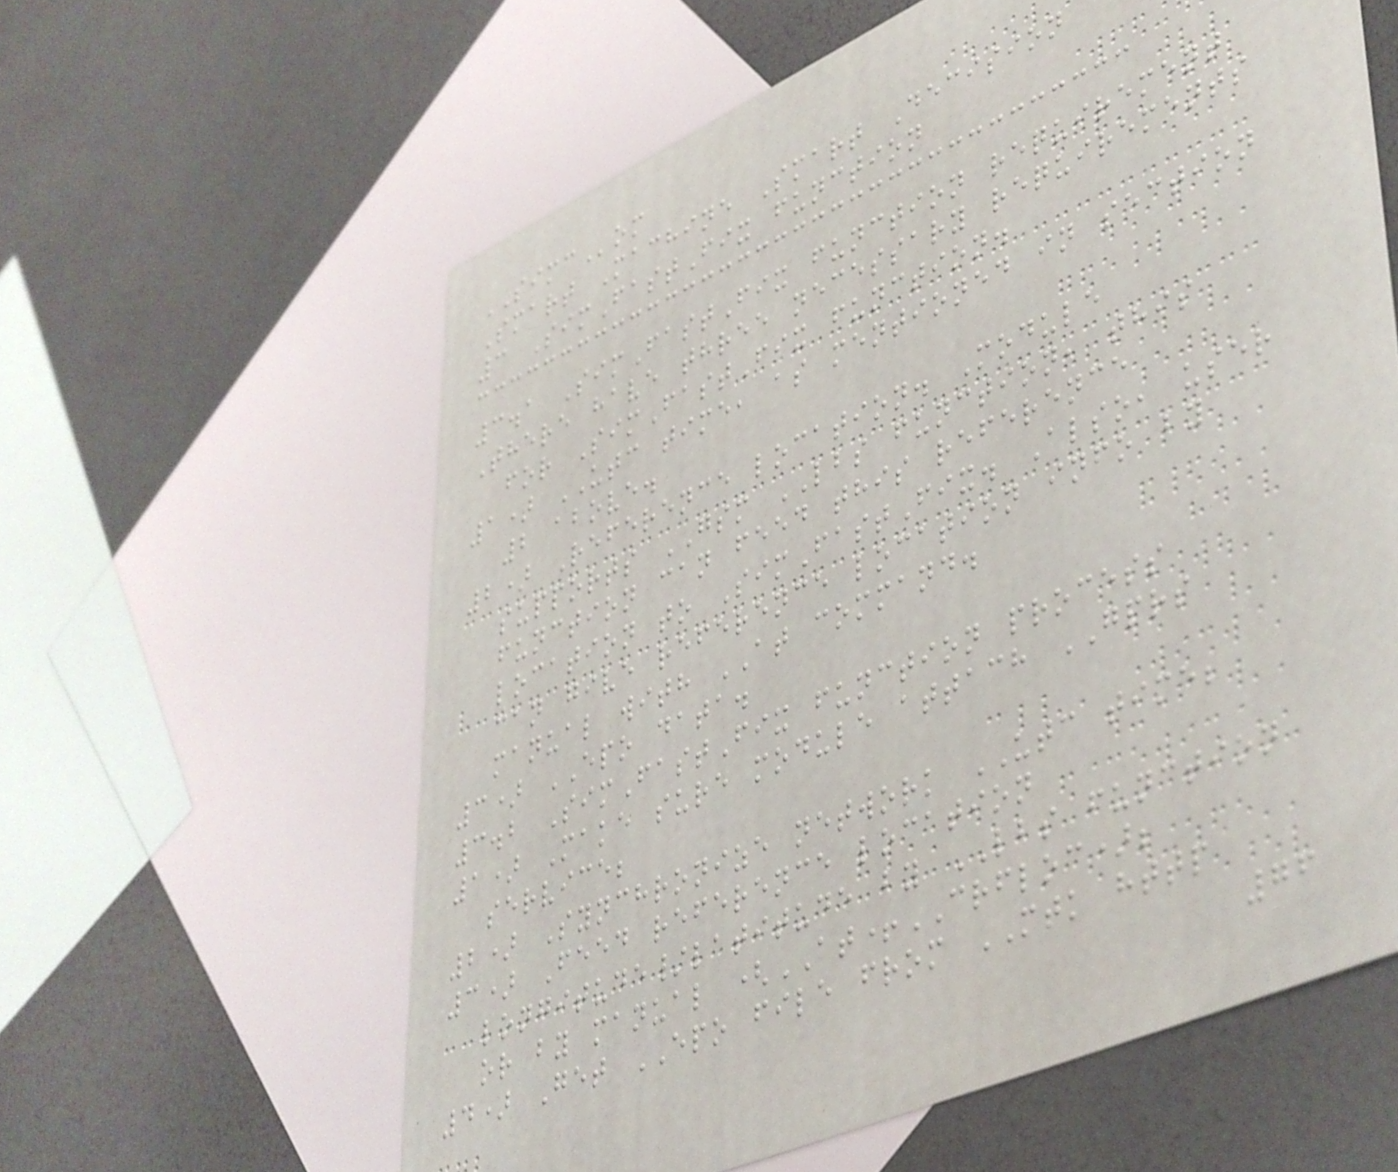SIMCom
Smart Machine Smart Decision
3 SimFastFix function
3.1 SimFastFix function requirement
There have three necessary requirements
for SimFastFix function.
1) UTC time, as mentioned in section
2 above.
2) Reference location. Module
supports GSM LBS function, this
function can feed this reference
location to SimFastFix. Also, user
can give reference location info by
manual with AT command.
3) EPO data.
3.2 SimFastFix function process
1) Make sure module attach GPRS
service;
2) Synchronize network UTC time;
3) Feed reference location
longitude/latitude by LBS function
or by manual (AT+CRFLOC);
4) Get EPO file from MTK http
76
